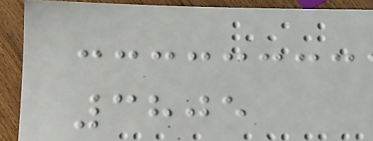3805
